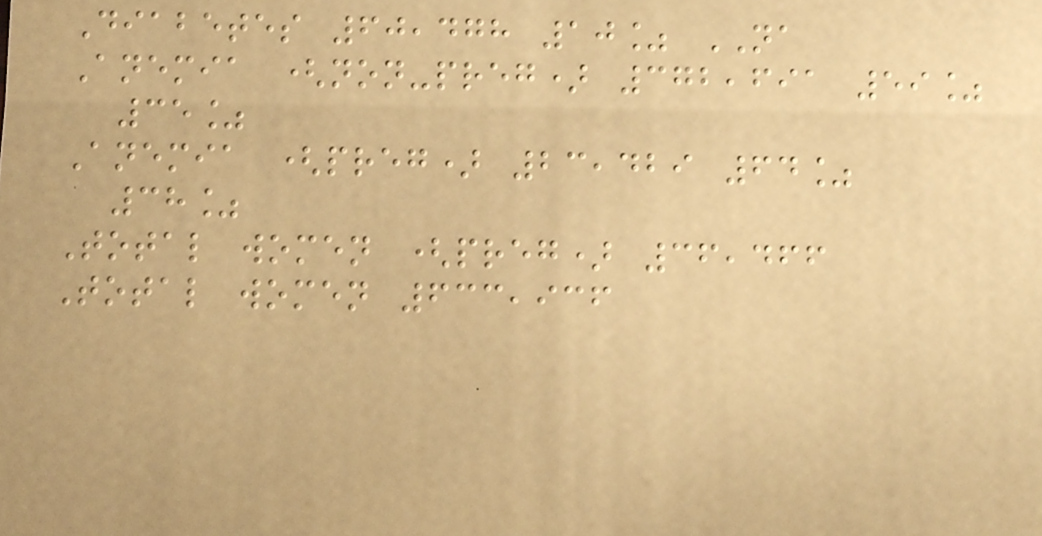Diabetes 60,478 10% NA
Anemia (non-preg) 372,691 59%
35%
Anemia (preg) 23,429 64%
38%
Total women (preg) 36,466
Total women 633,936
